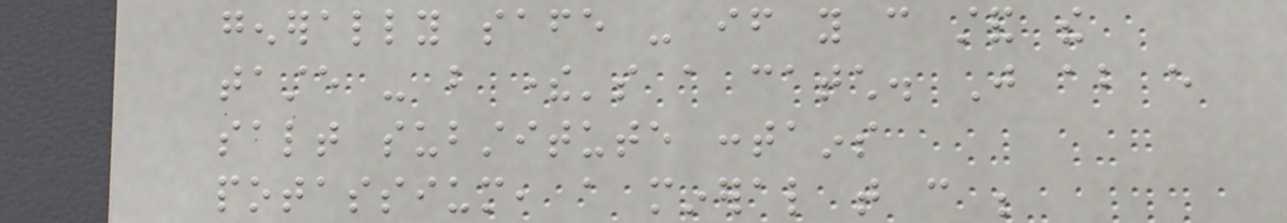generally safe - if you can stand the
taste - but there's a catch. Just about every
salt substitute contains
potassium, a mineral that can be
